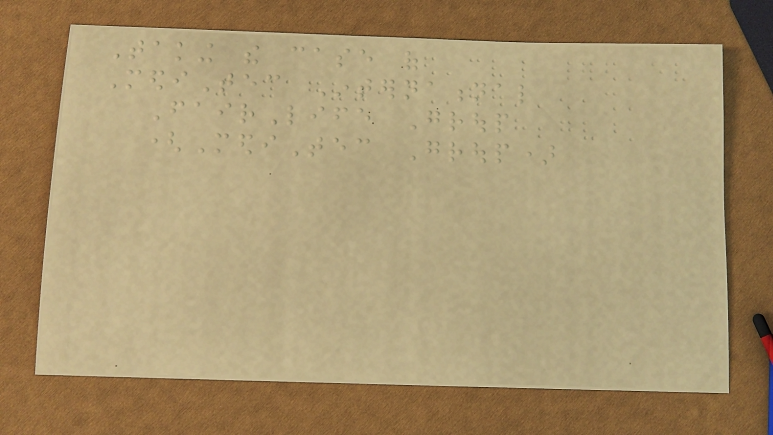Taking the case of
MediTec International
FairLife Group
(MediTec Group)
